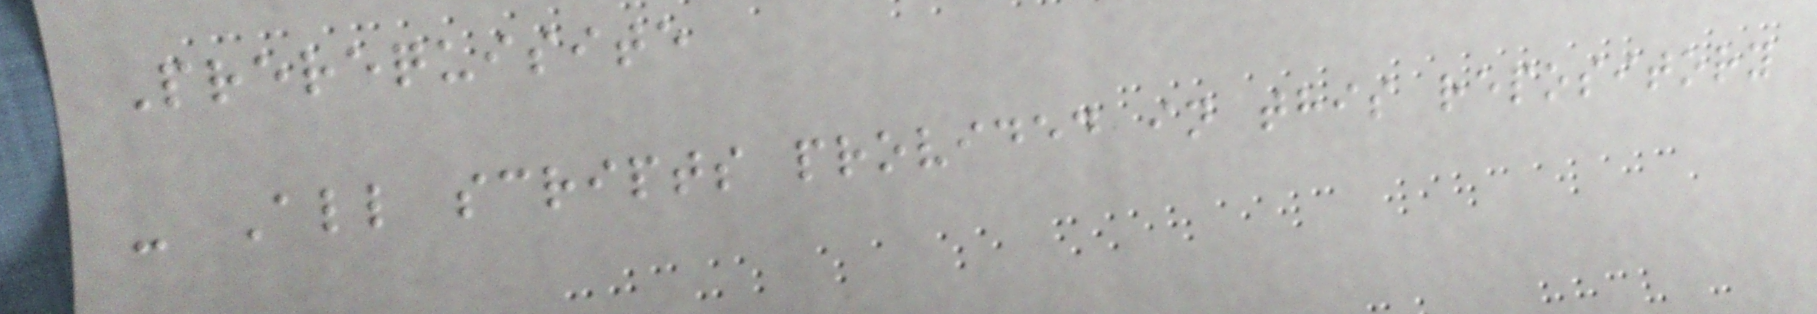Prerequisite
- All scripts provided in this repository
